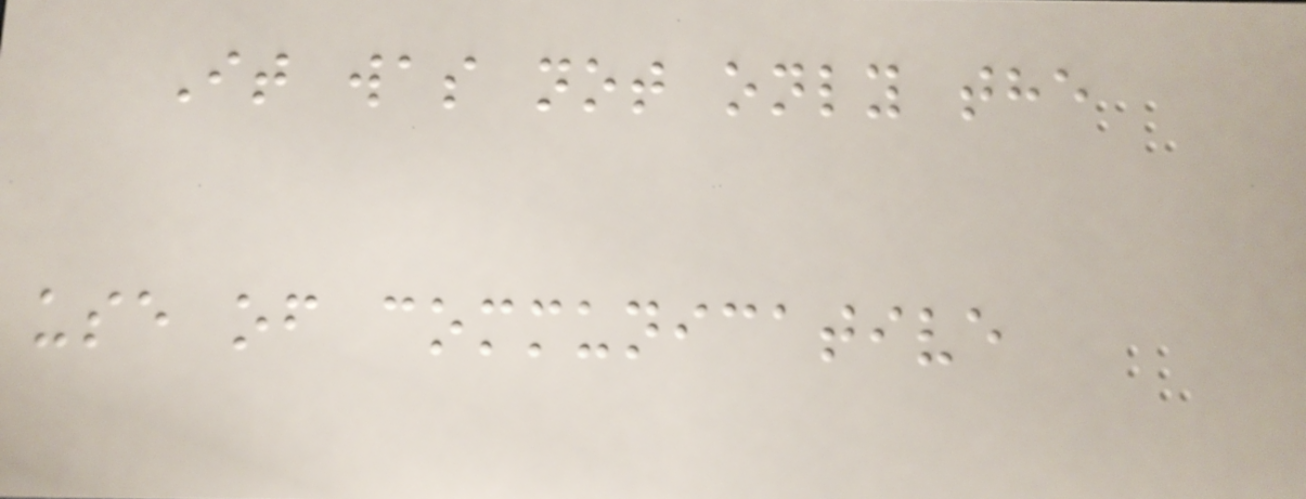It was not only the
use of communicative
